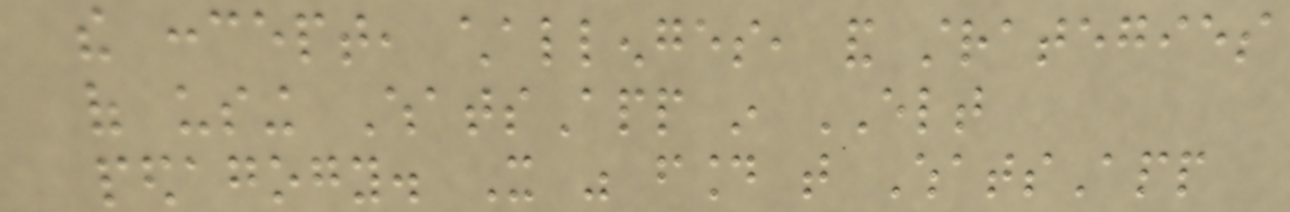the concept, challenges, and strategies
of using WhatsApp in ELT
pedagogy. It was found that WhatsApp
